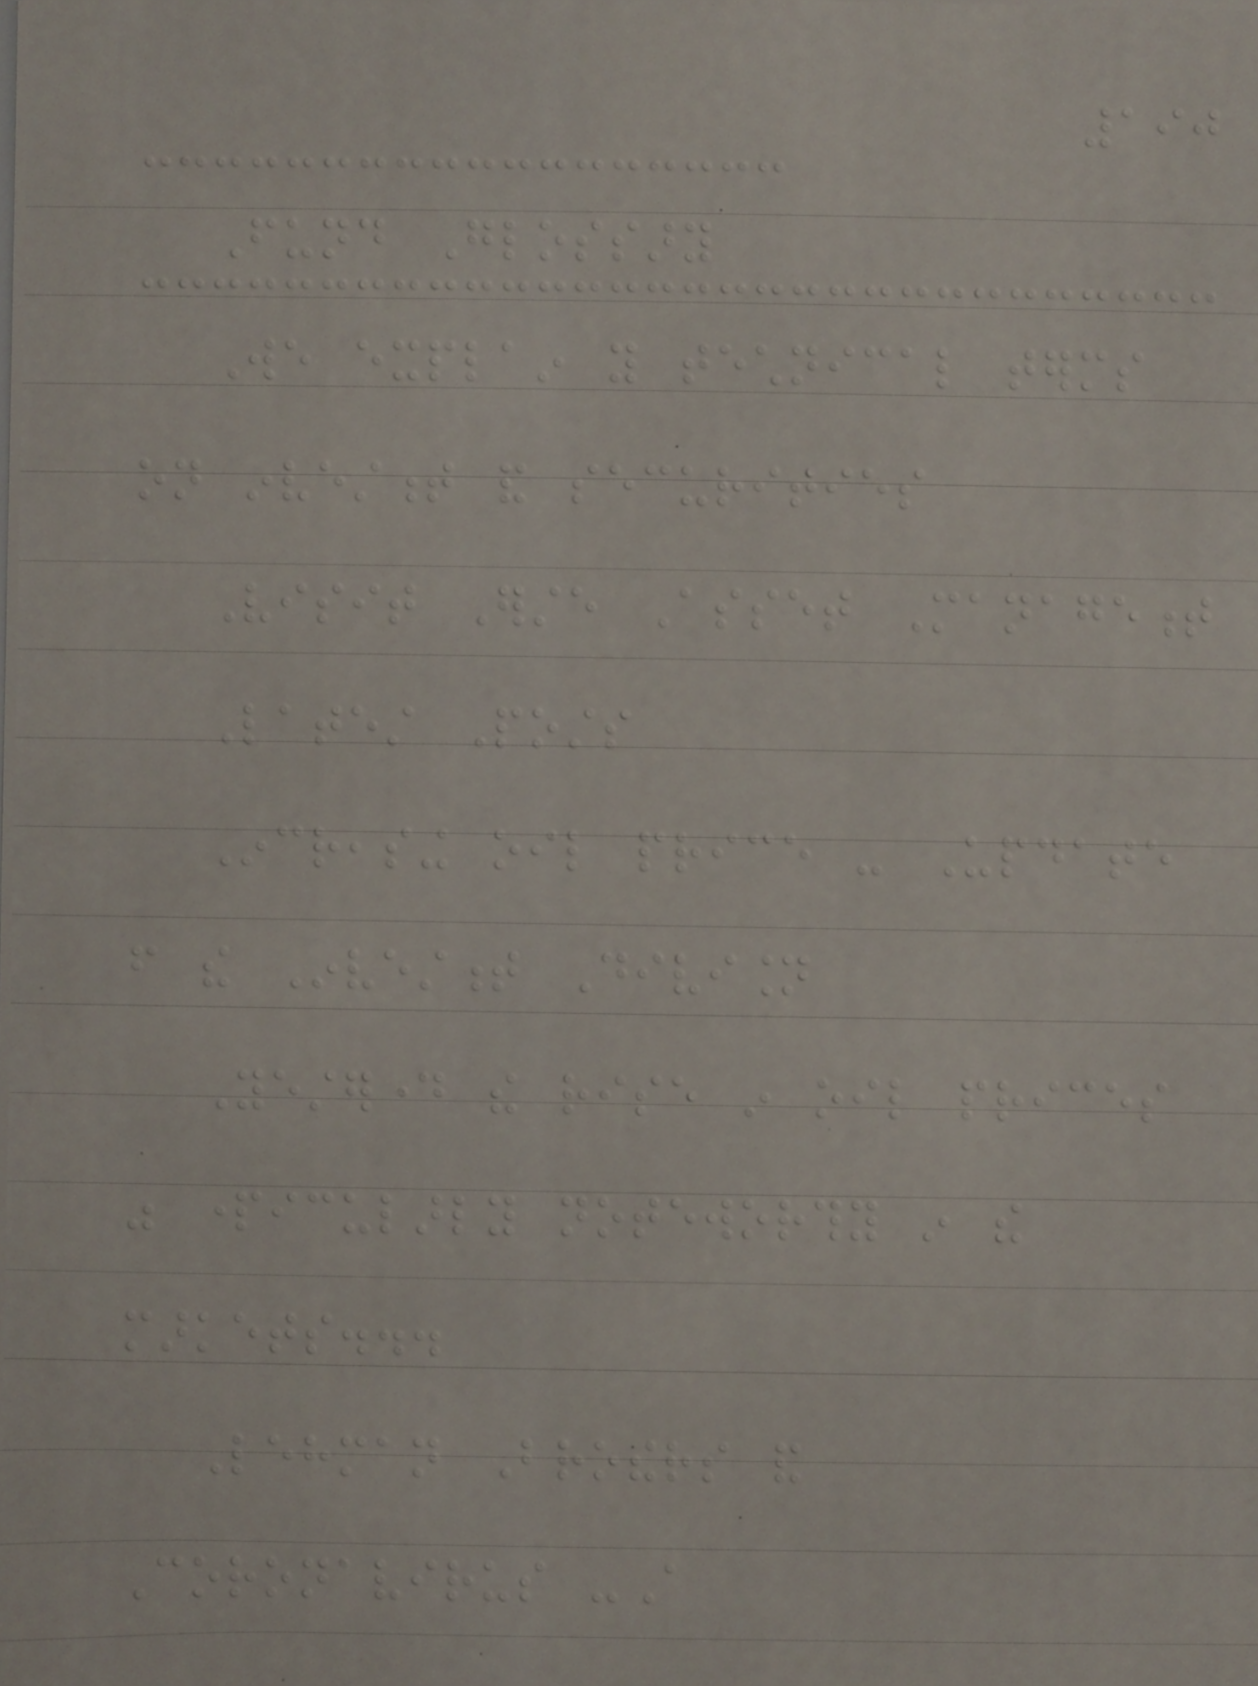190
Fund Glossary
We explain you technical terms
on investment and securities
Visit Erste Asset Management
Latest Posts
Increasing oil price - Update
from the Investment Division
Yesterday the rise in oil prices
was particularly noteworthy in the
markets...
Lehman Brothers and
Coronavirus -A
